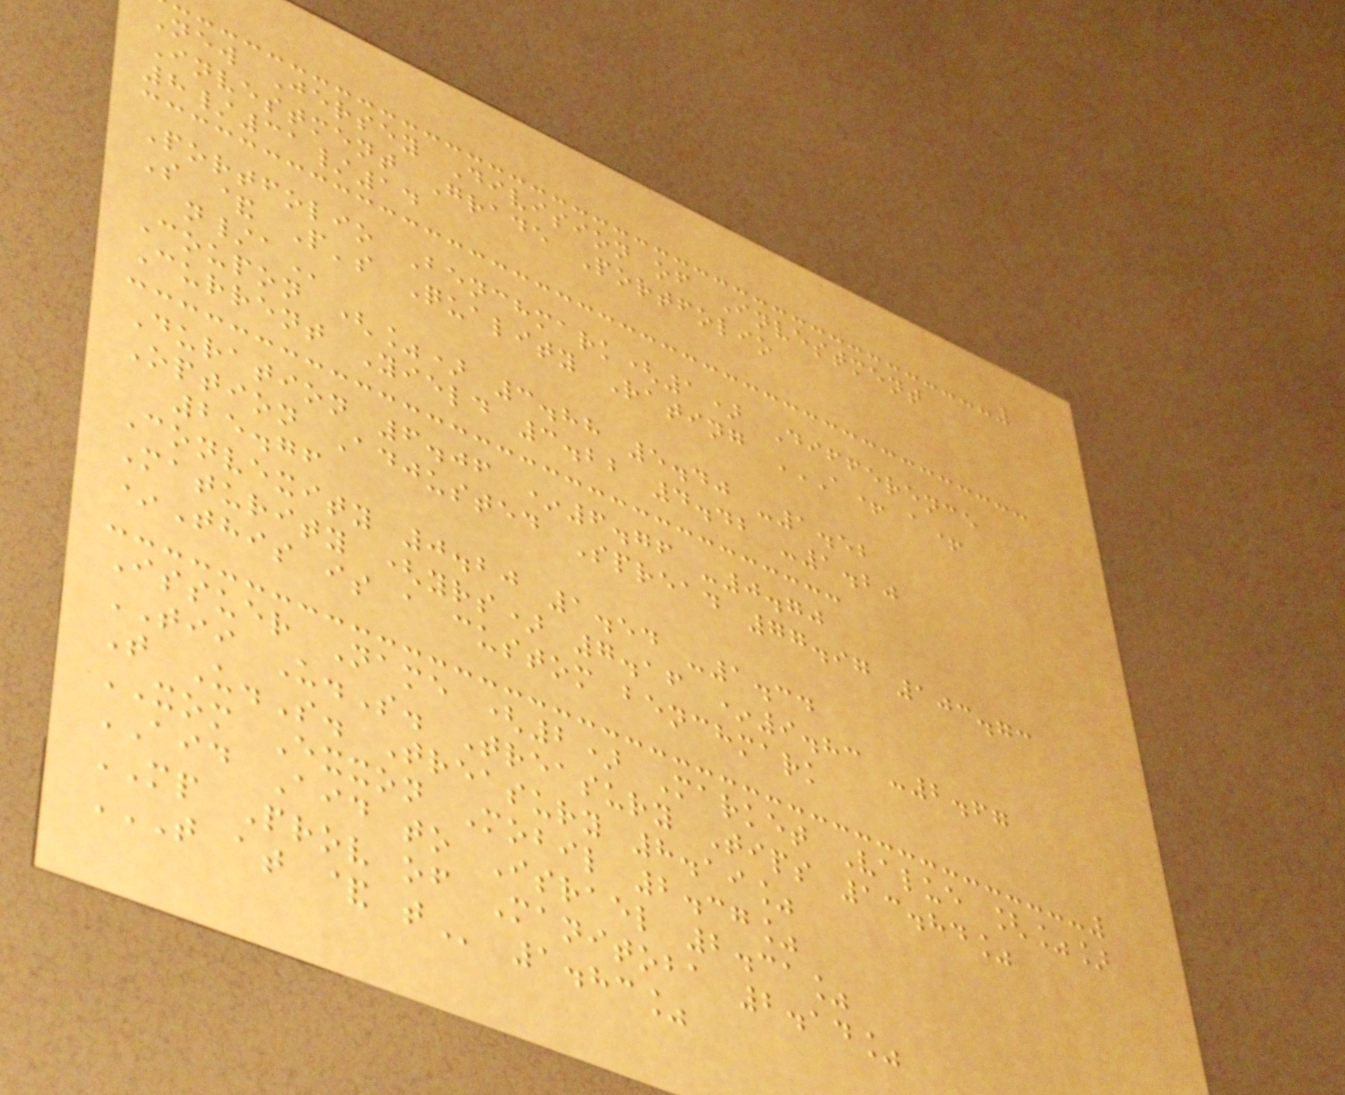New Jersey Division of Investment
Investment Grade Portfolio
8/31/14
Portfolio Benchmark(1) Difference
S & P's Quality Rating A+ A+
N/A
Coupon (%) 3.88 5.40 -1.52
Current Yield 3.22 4.42 -1.20
Duration 6.06 *6.76 -0.70
Option Adjusted Spread 77.97 103.73
25.76
Convexity 0.20 1.54 -1.34
Maturity (yrs) 7.16 *9.83 -2.67
*This is a custom benchmark
Issuer Name (2) Market Value [%]
TII U.S. Treasury Tips 13.84%
T U.S. Treasury 8.19%
XOM Exxon Mobil 2.37%
AID Aid to Israel 2.31%
MP Prov of Manitoba 2.14%
T AT & T 1.83%
